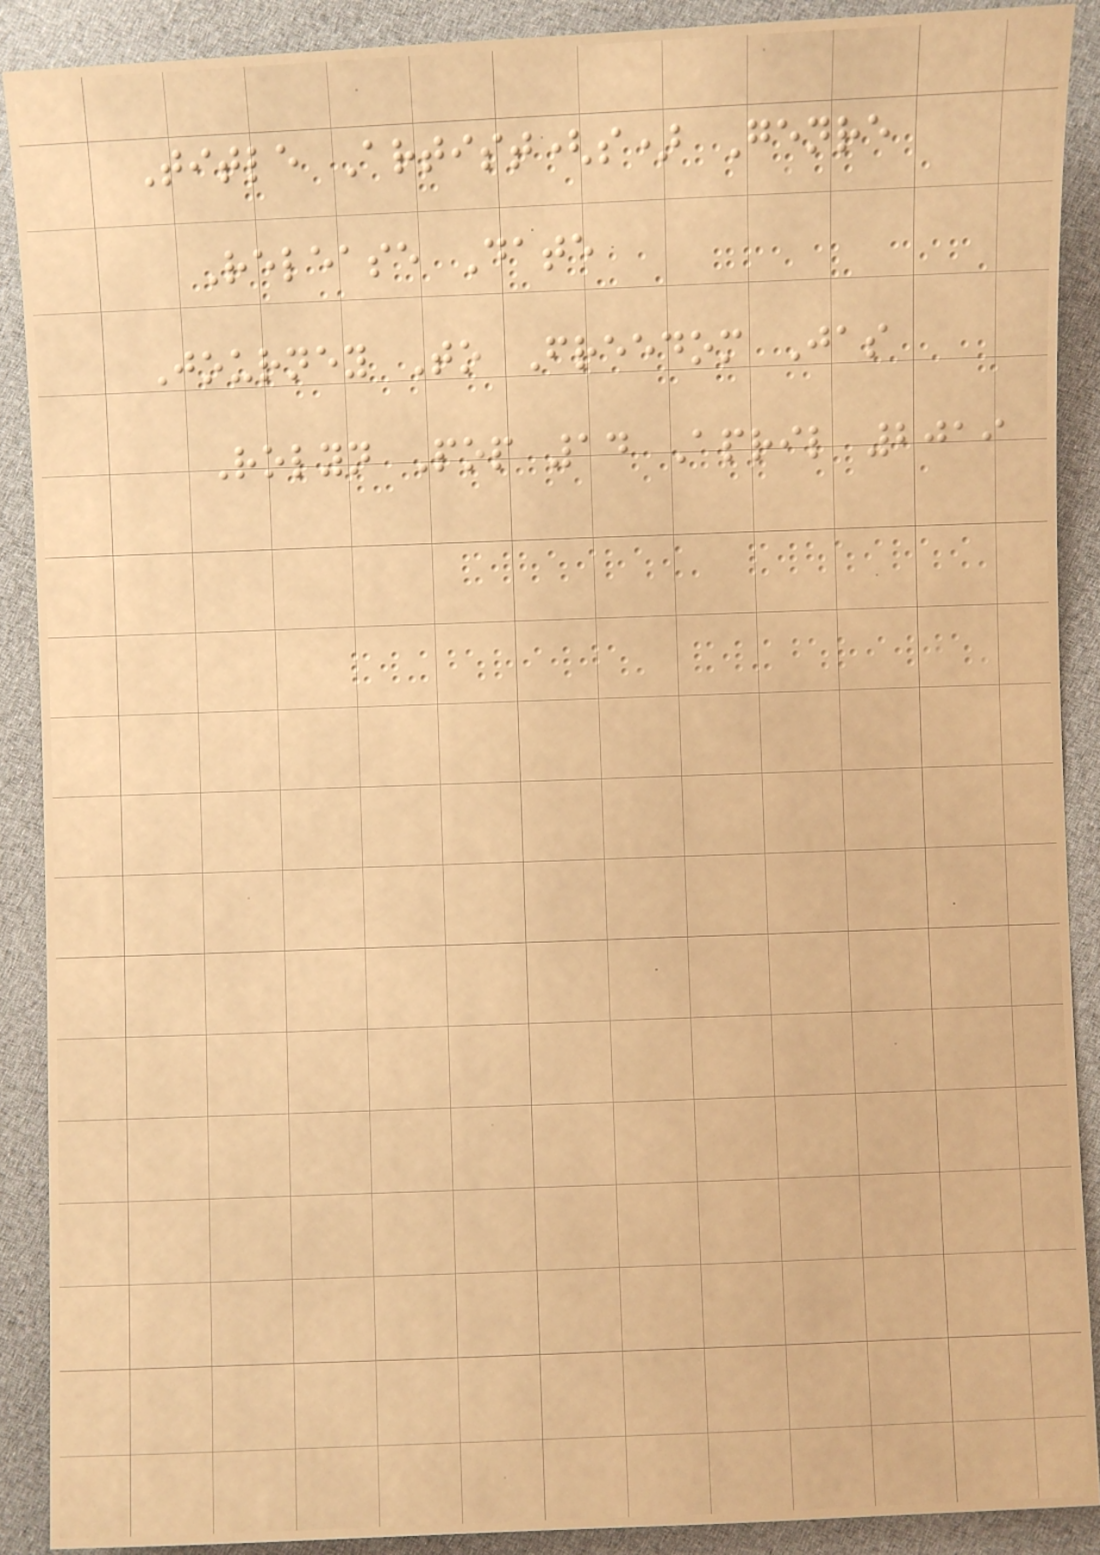Title Artist(s) Genre
Release Date
Journey To Freedom Jas
Rolyn Pop 14 April 2019
